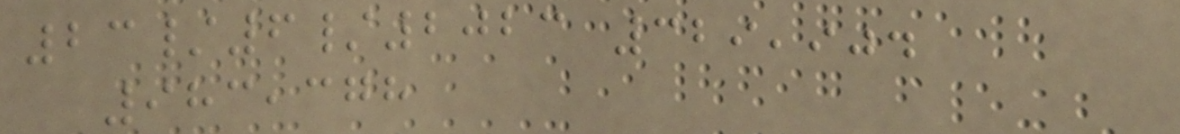23/6/2023 329,904
983,378
